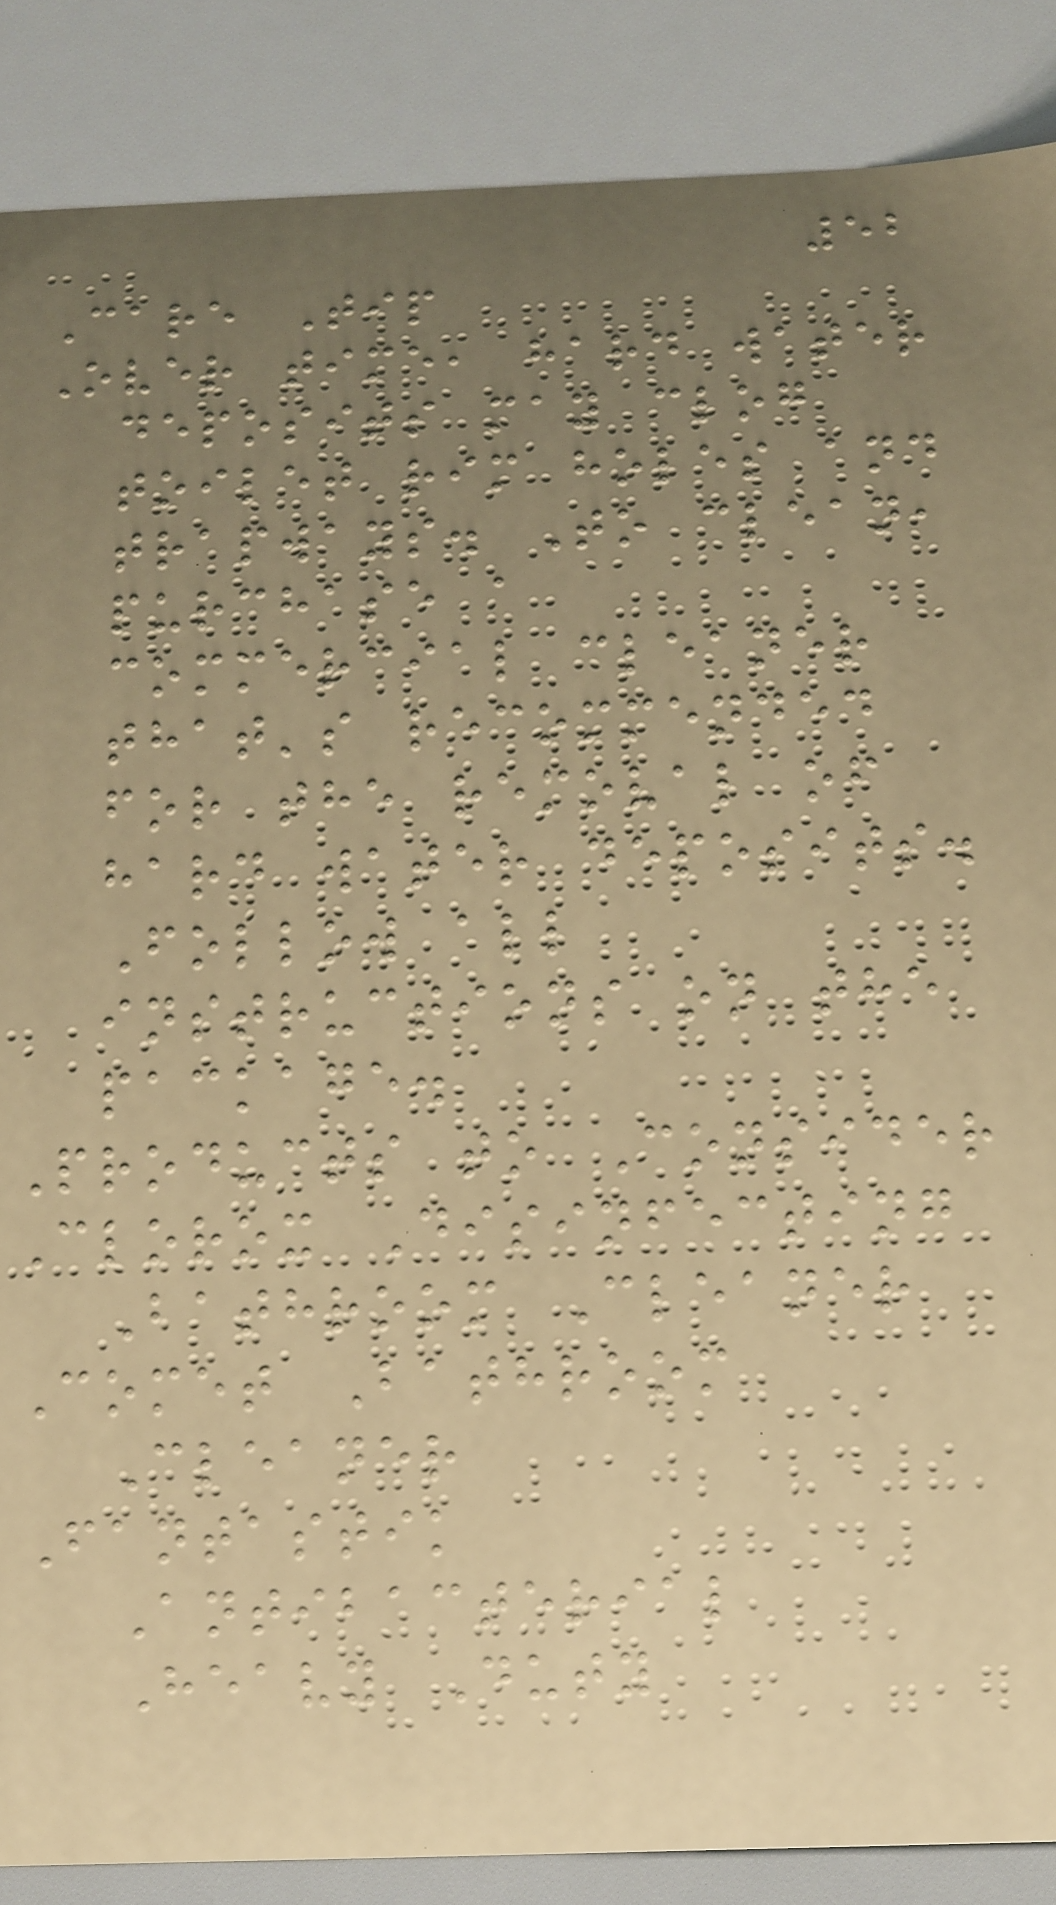52
Care Tip
Over time, hard water
deposits may clog
toilet rim holes and
trapways. To clean,
purchase a
commercial cleaner
that's recommended
for the removal of
hard water deposits.
Follow all
instructions on the
package.
Products to Consider
Clorox Disinfecting
Bathroom Cleaner
Comet Bathroom
Cleaner
Fantastik
Antibacterial
Heavy Duty
